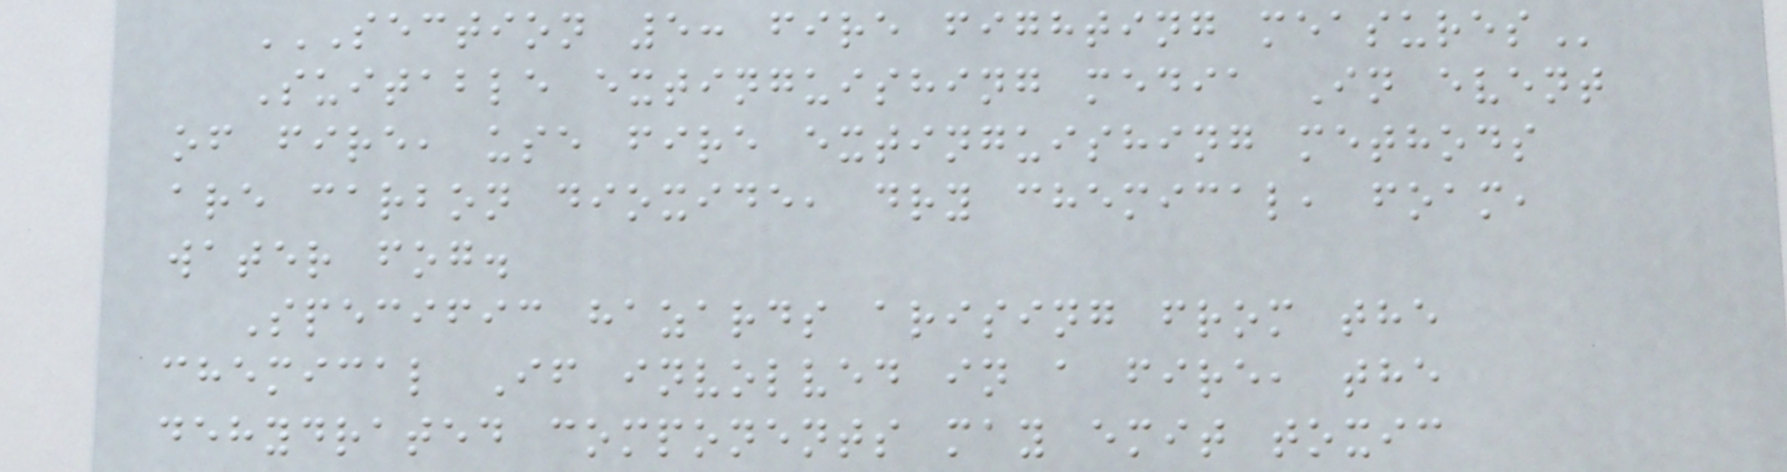SECTION 5: FIRE FIGHTING MEASURES
Suitable extinguishing media In event
of fire, use fire extinguishing methods
are carbon dioxide, dry chemical, foam,
water fog.
Specific hazards arising from the
chemical If involved in a fire, the
dehydrated components may emit toxic
